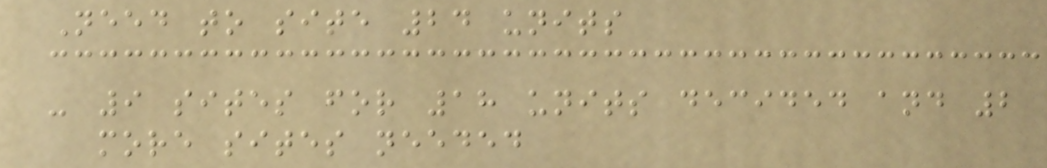Need to site 24 units
- 9 sites for 18 units decided and 2
more sites needed
